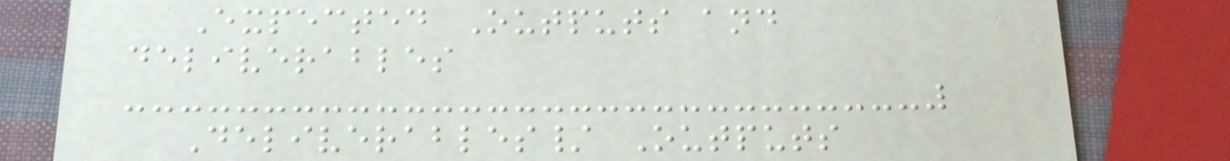Expected Outputs and
deliverables
Deliverables/ Outputs
